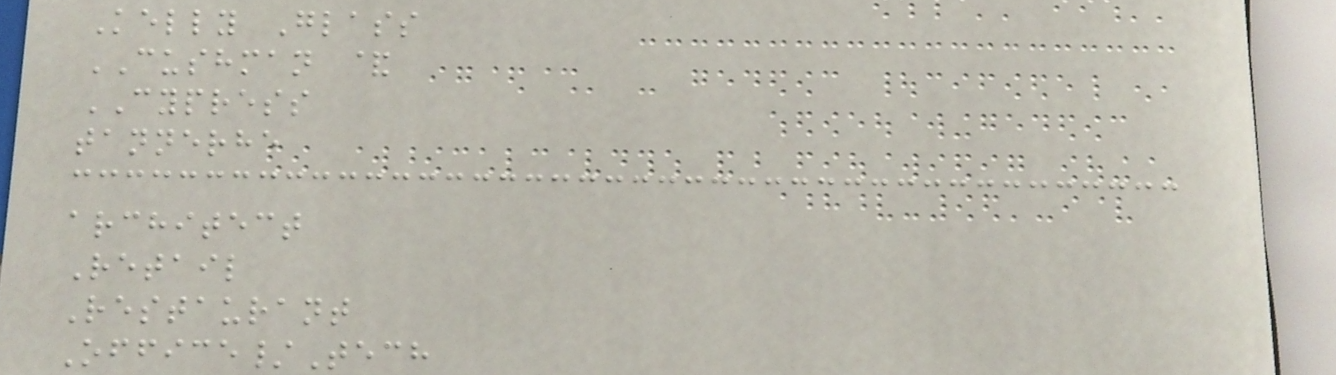Kelly Glass
CUSHMAN &
CYPRESS
tannerhe
architect
Retail
Restaurant
Office/Tech
